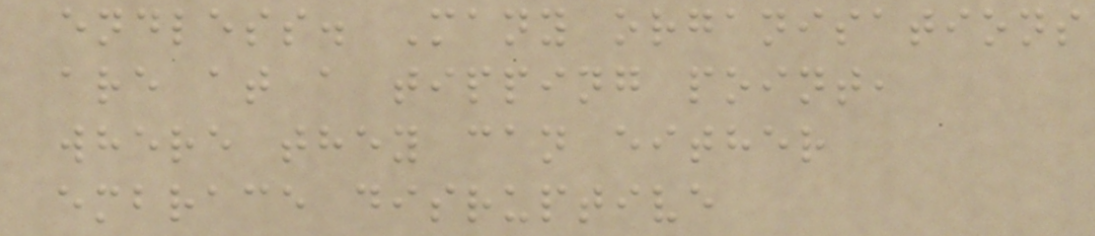endless. Many organisations
are at a tipping point,
where they can either
embrace disruptive
